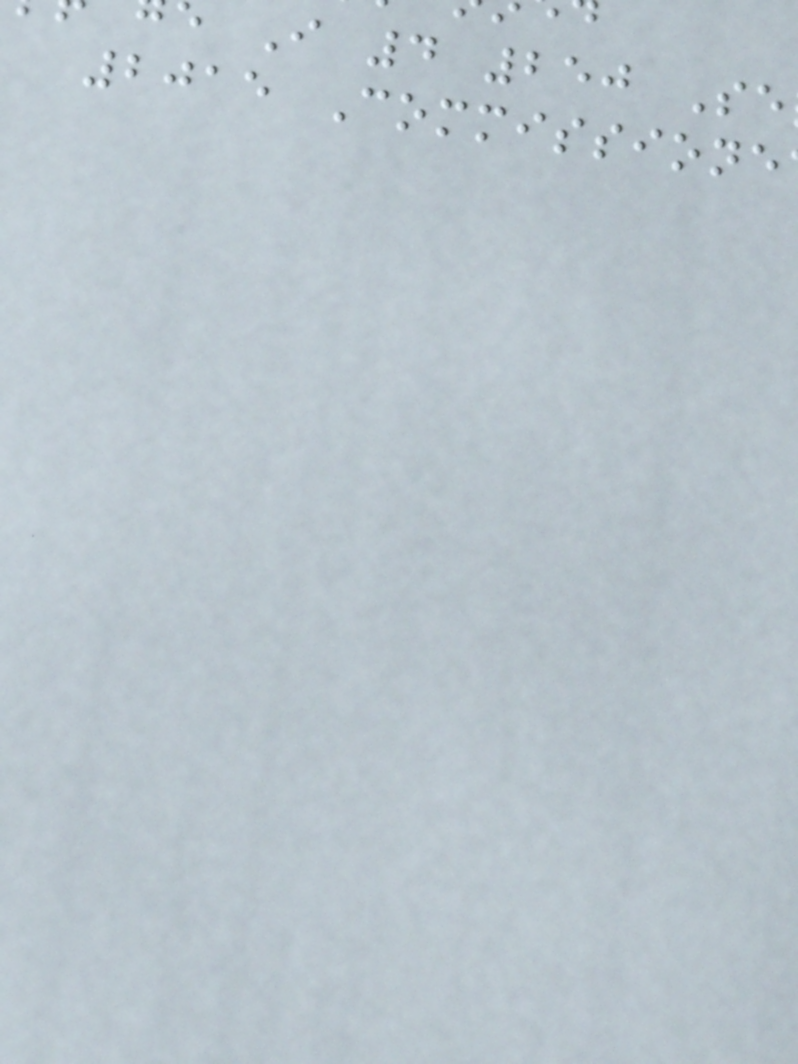I 4 250 Se
2015 Commissione
